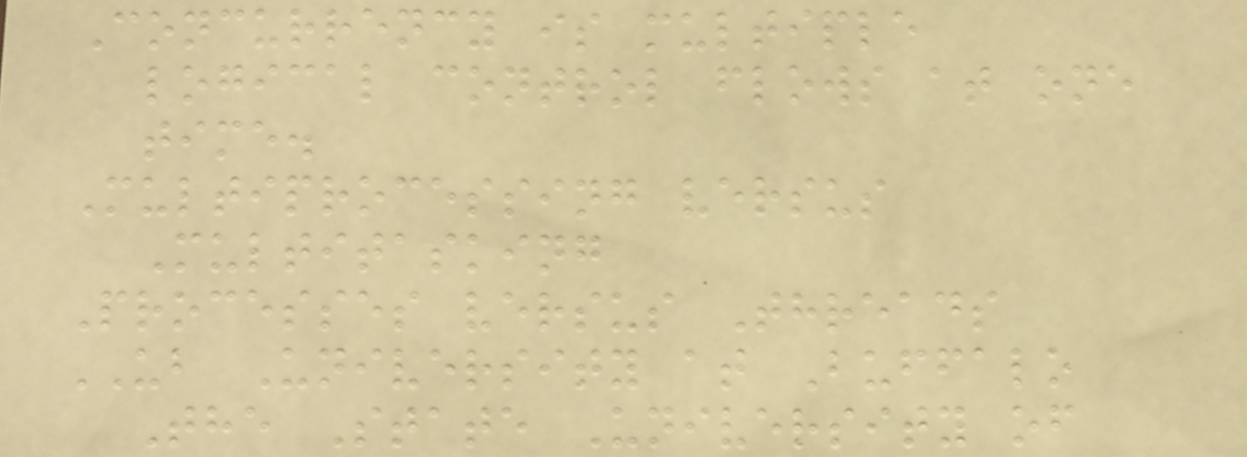Concurrency is multiple
logical control flows at one
time.
Multiprocessing versus
Multitasking
Processes versus Threads
UB University at Buffalo
The State University of
